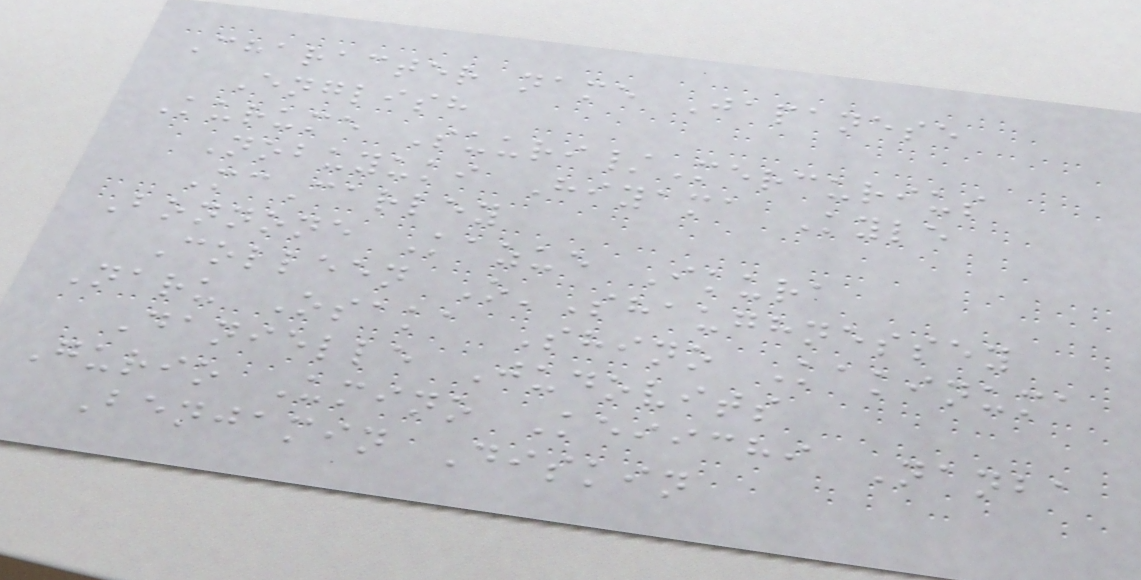Character name Japanese
English
Kurume Suuri/Mercurius
Nobuyuki Hiyama Kyle
McCarley
Bonnone Kazue Ikura
Colleen O'Shaughnessey
Naru Osaka Shino Kakinuma
Danielle Judovits
Gurio Umino Keiichi Nanba
Benjamin Diskin
